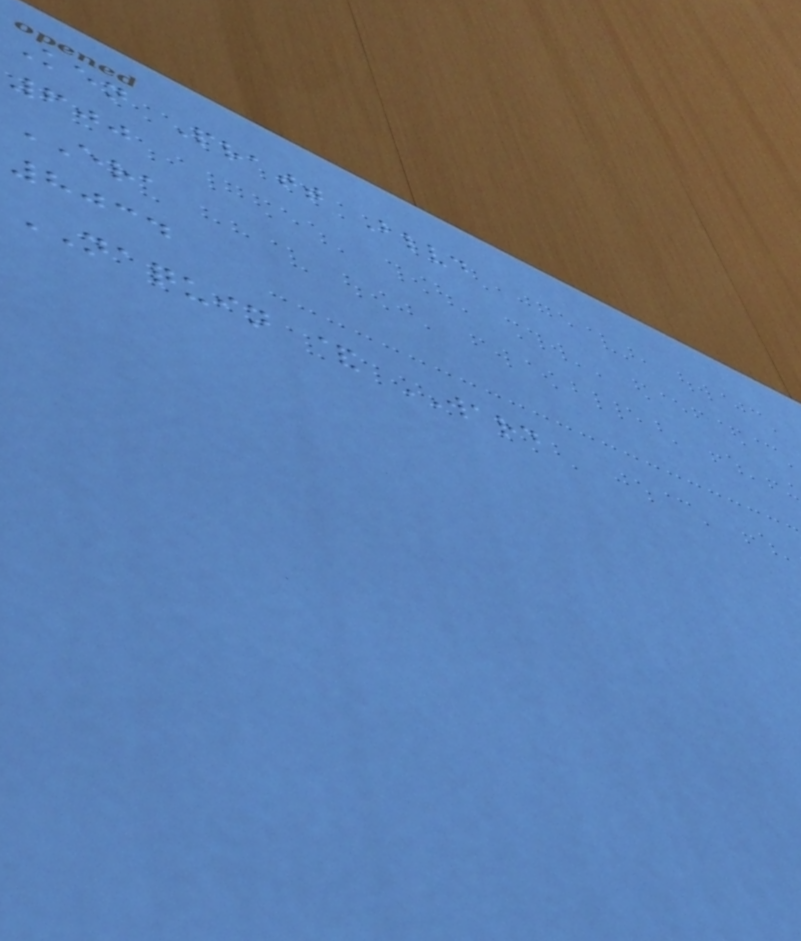Ken Pratt Blvd
600
ERA
8034
NAQUIN & WARD
